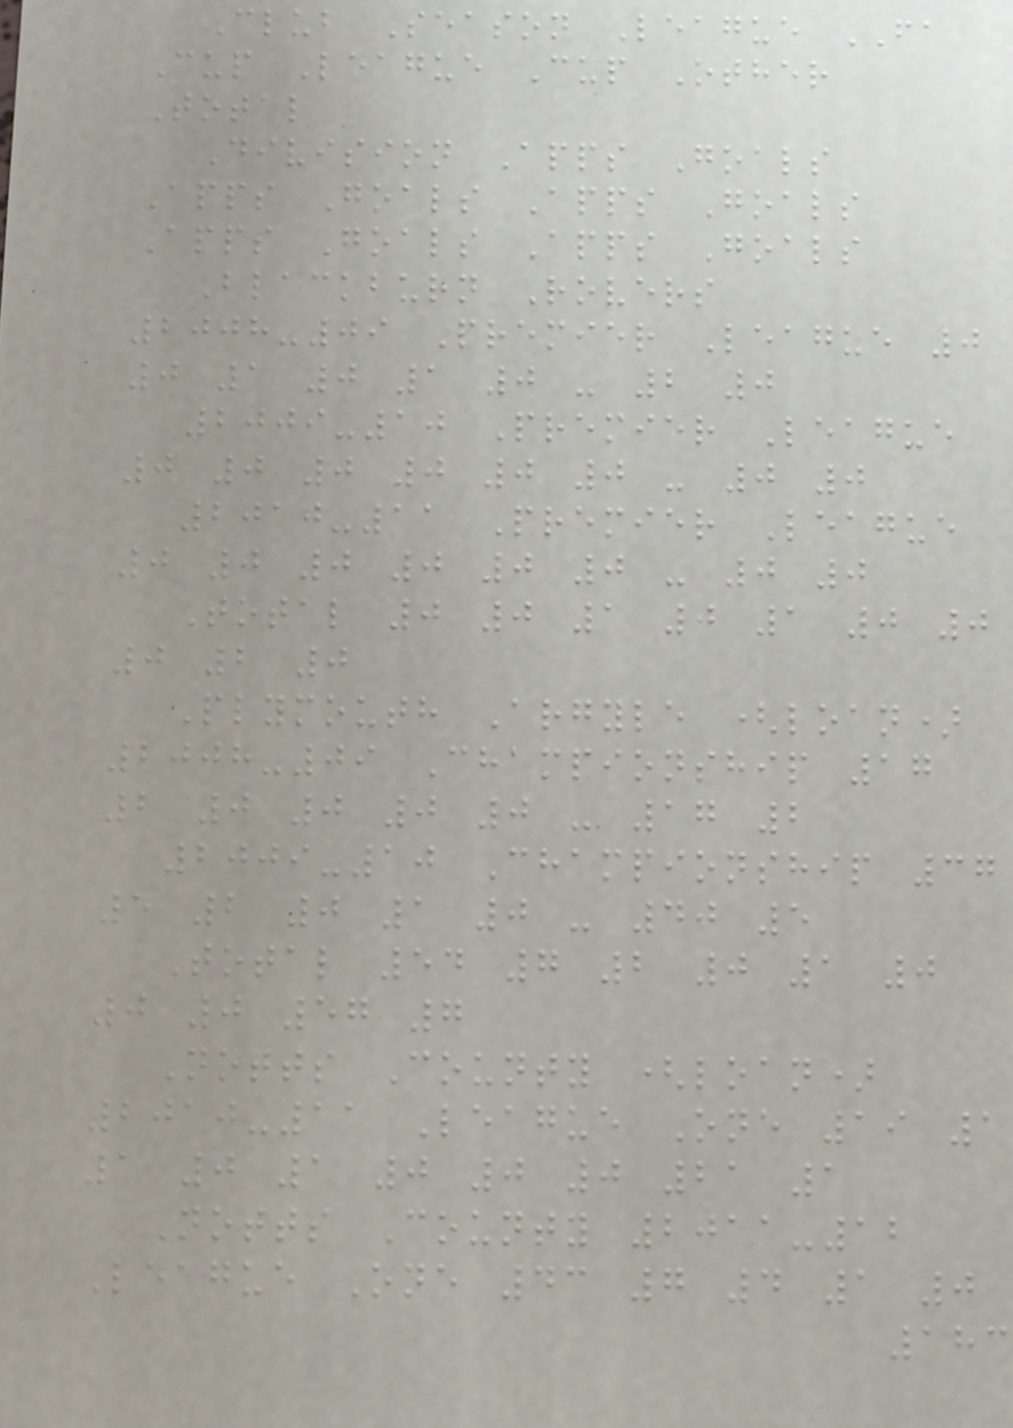Club Season League FA
Cup League Cup Other
Total
Division Apps Goals
Apps Goals Apps Goals
Apps Goals Apps Goals
Blackburn Rovers
2008-09 Premier League 0
0 1 0 1 0 - 2 0
2009-10 Premier League
0 0 0 0 0 0 - 0 0
2010-11 Premier League
0 0 0 0 0 0 - 0 0
Total 0 0 1 0 1 0 0
0 2 0
Plymouth Argyle (loan)
2008-09 Championship 17
2 0 0 0 0 - 17 2
2009-10 Championship 37
5 2 0 1 0 - 40 5
Total 54 7 2 0 1 0
0 0 57 7
Notts County (loan)
2010-11 League One 19 1
1 0 1 0 0 0 21 1
Notts County 2011-12
League One 43 7 4 1 0
183
